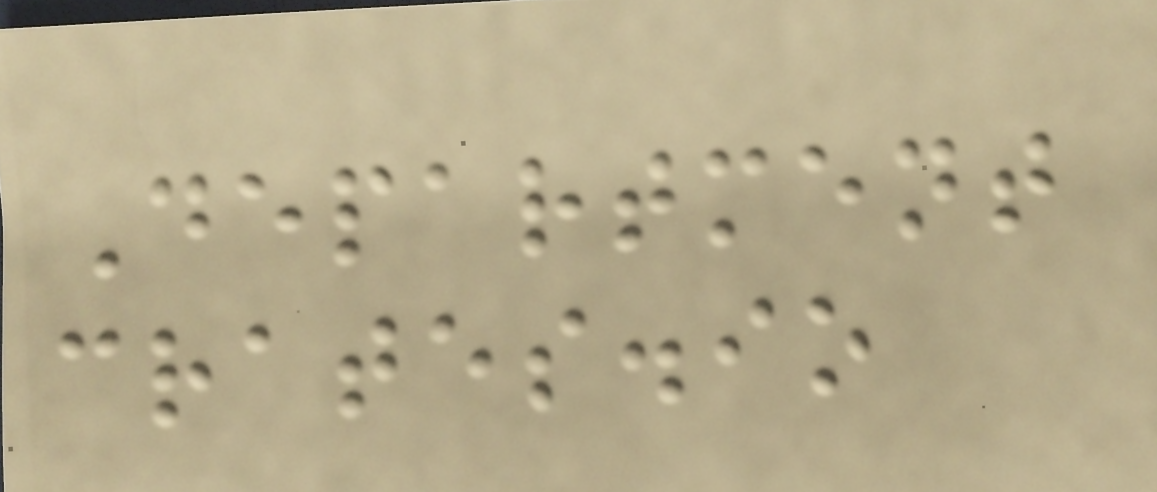Department
crates.io
